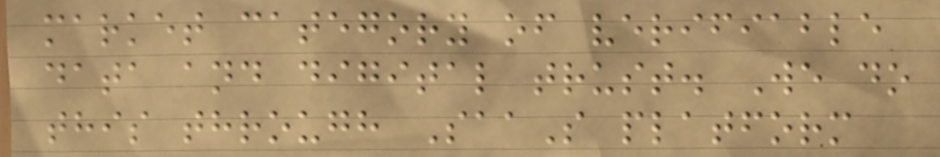market category of verifiable
data and digital trust. We do
this through SaaS platform
